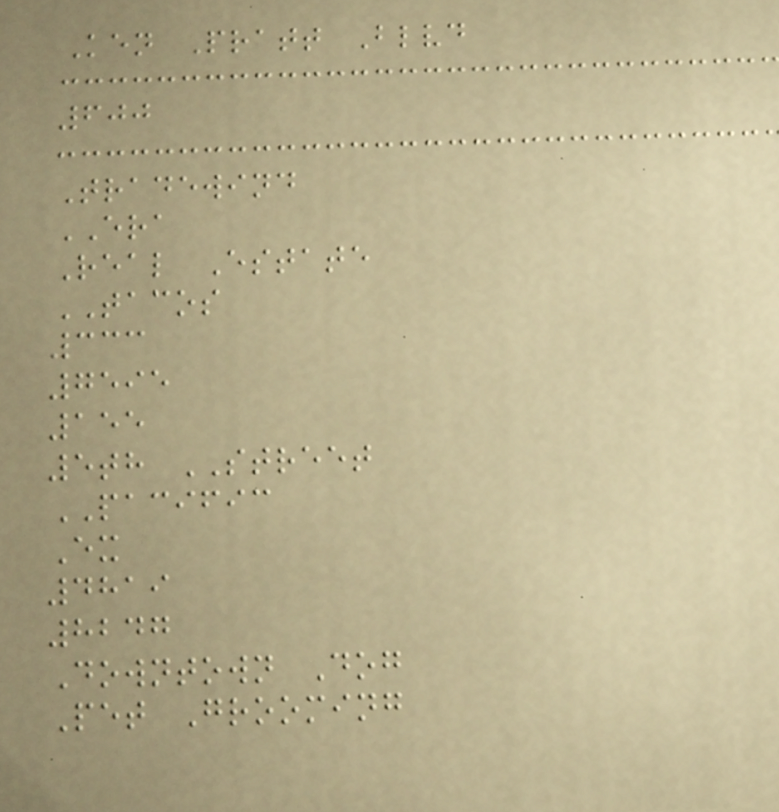Ken Pratt Blvd
600
Tradewind
ERA
Real Estate
TACOS
333
7595
155
5th STREET
PACIFIC
Ex
4819
8247
Downtown Dog
Pet Grooming
